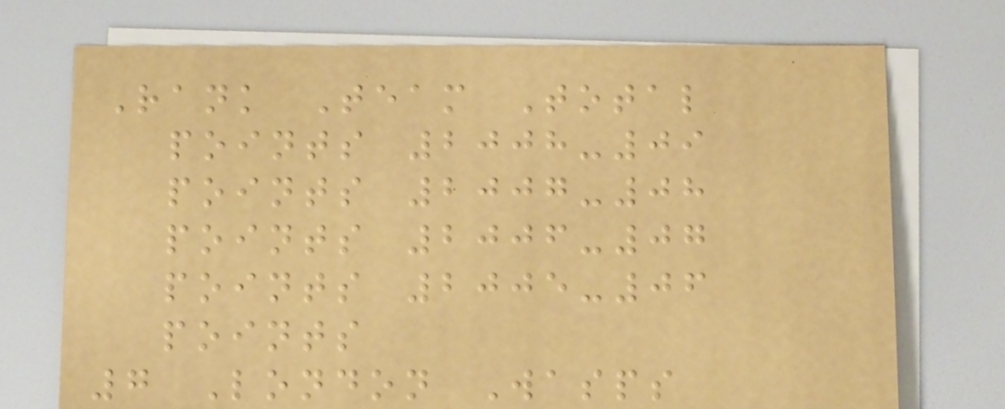Rank Team Total
points 2008-09
points 2007-08
points 2006-07
points 2005-06
points
7 London Wasps
